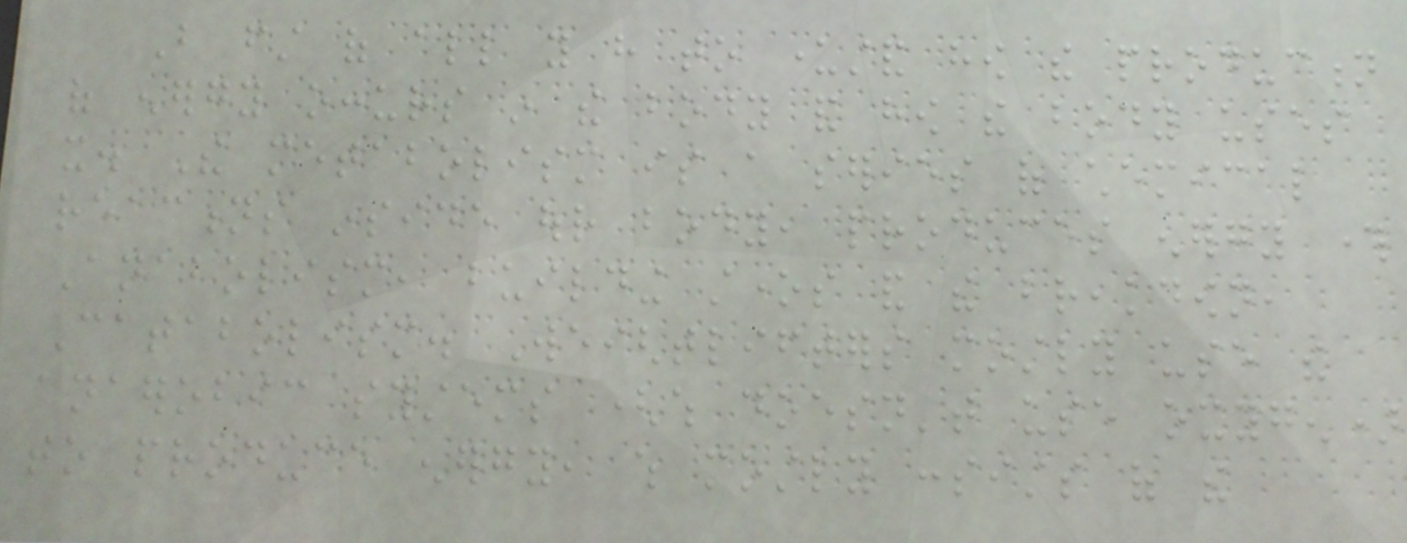But first of all you have to understand how the production
of energy occurs in the body and how the body uses
it. The metabolism is a series of chemical
reactions inside our body, produces energy through
Anabolism, building stones and the breakdown,
Catabolism. Weightlifters mostly use the
anaerobic systems (which doesn't use oxygen)
to produce energy, which mostly consists of the
